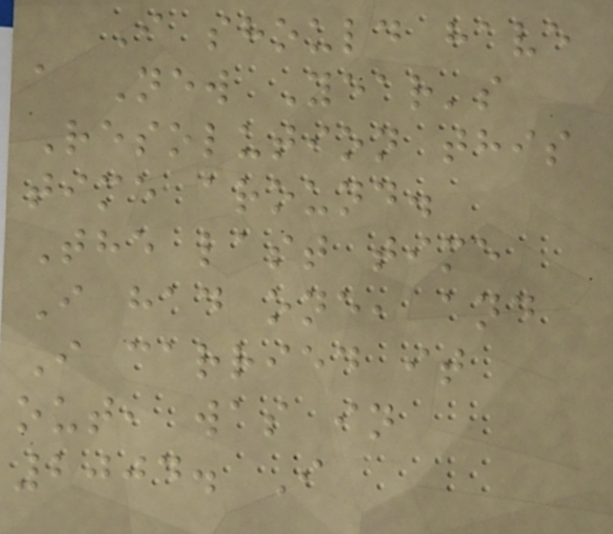I should have
a New Year's
Resolution this
time around.
The last time
I had one, and
I carried it
out, was in
2004. I
